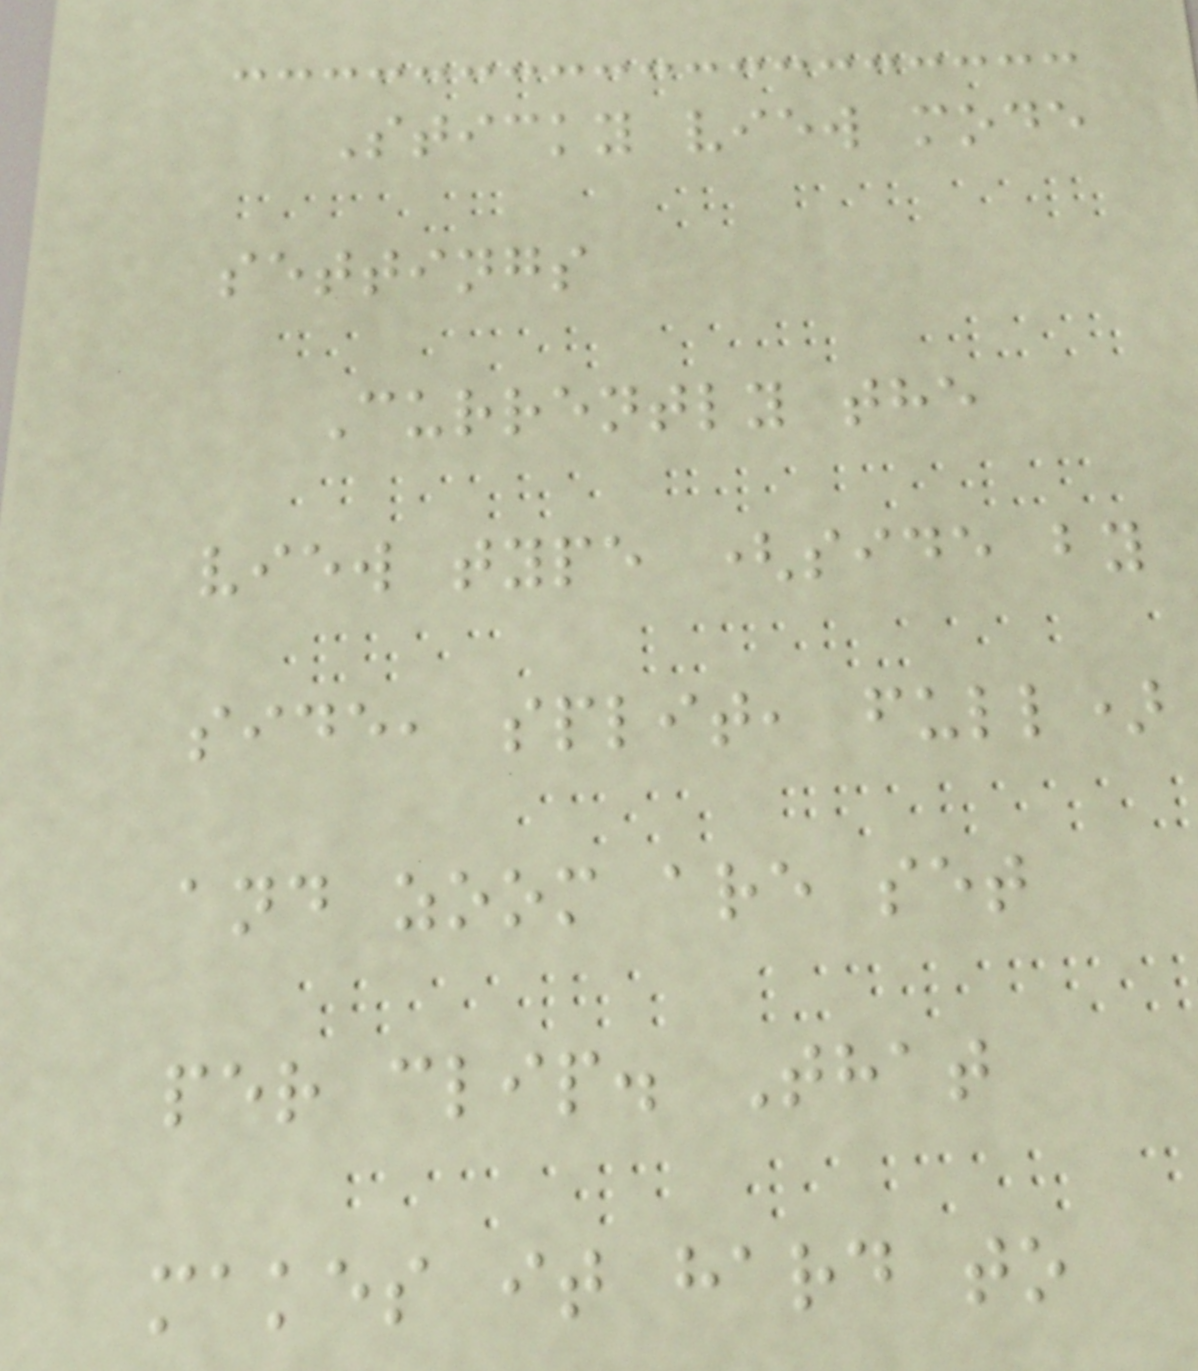Sticky view mode
settings
Currently the
view type (side by
side, split, full)
and zoom are set
per clip. That
makes it hard to
